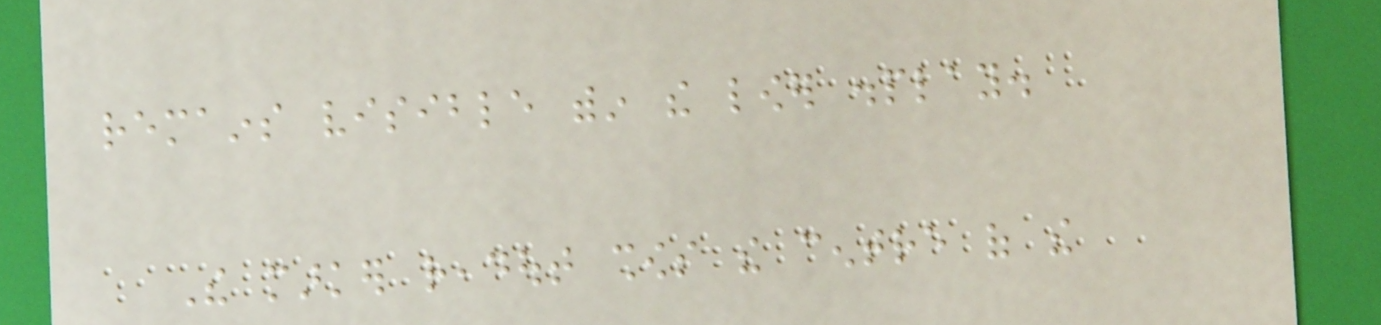remains visible within the lower display.
The marker readout shows the centre of the
